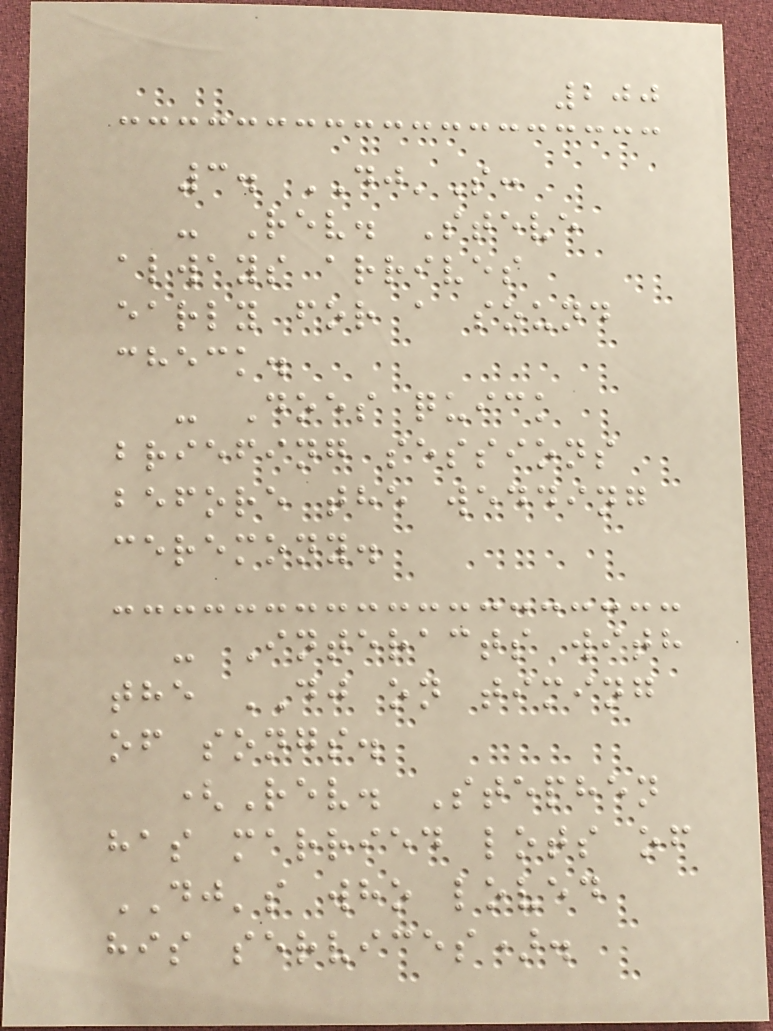200
3. DJ'S:
- Rev. Steve
always arrives
early for a sound
check.
- Does quick
briefing sessions
before the wedding
ceremony.
- Interacts with
the DJ on timing
of songs.
(Rev. Stephen
has married lots of
DJ's who loved
his services).
